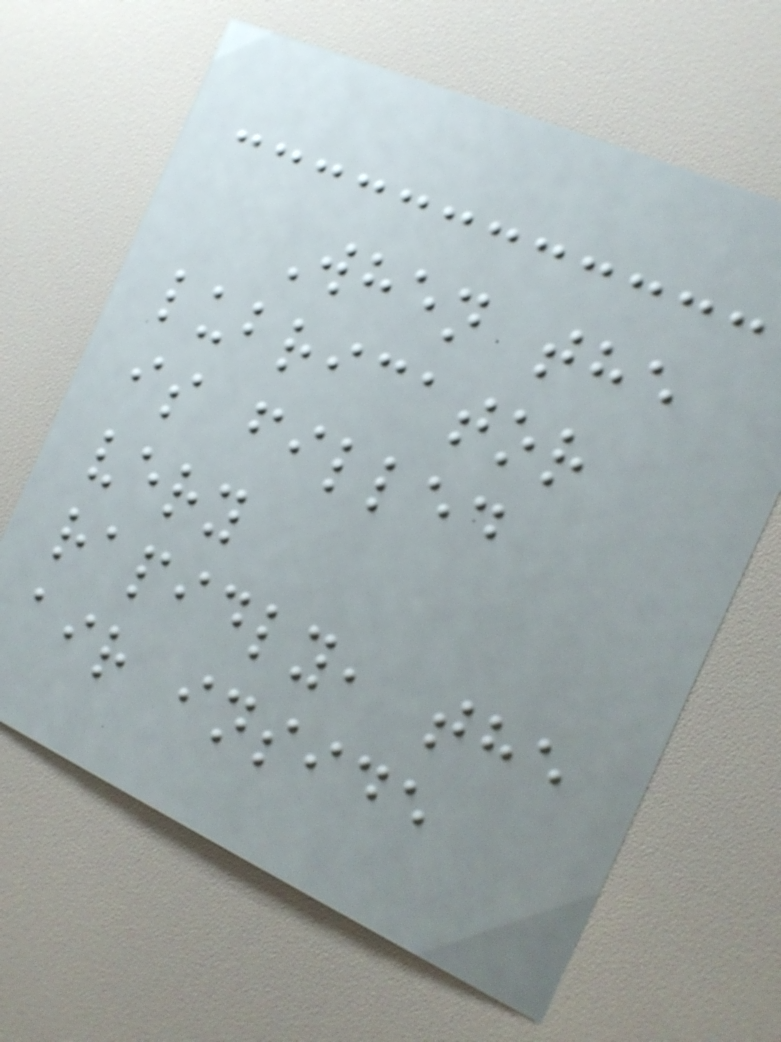When the
lubricator
is filled
very
rapidly, the
air inside
